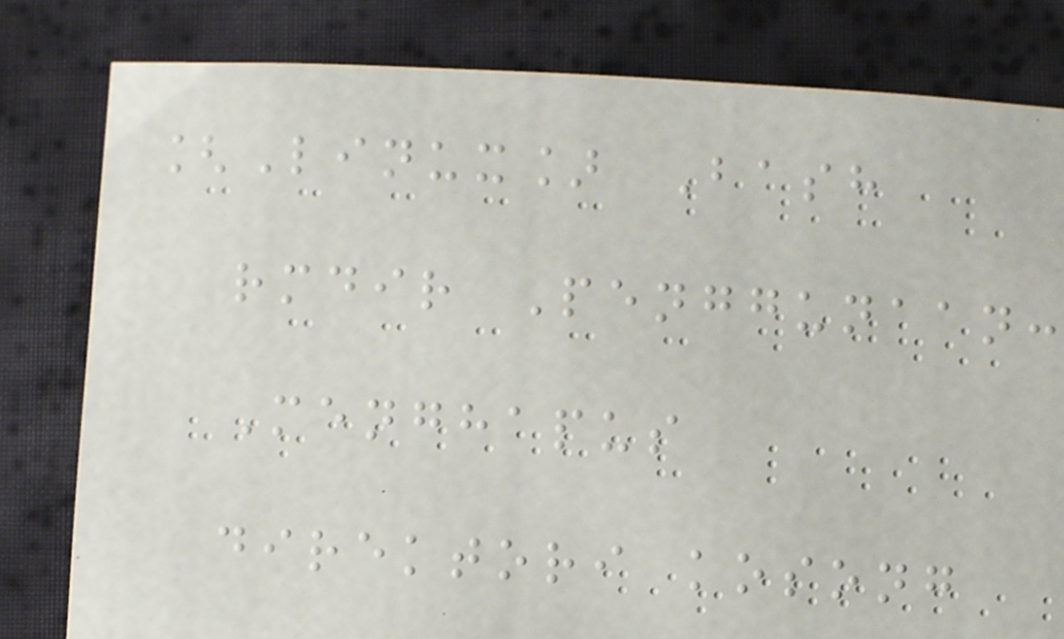[Linux] Bash
rmdir Penggunaan:
Menghapus
direktori kosong
